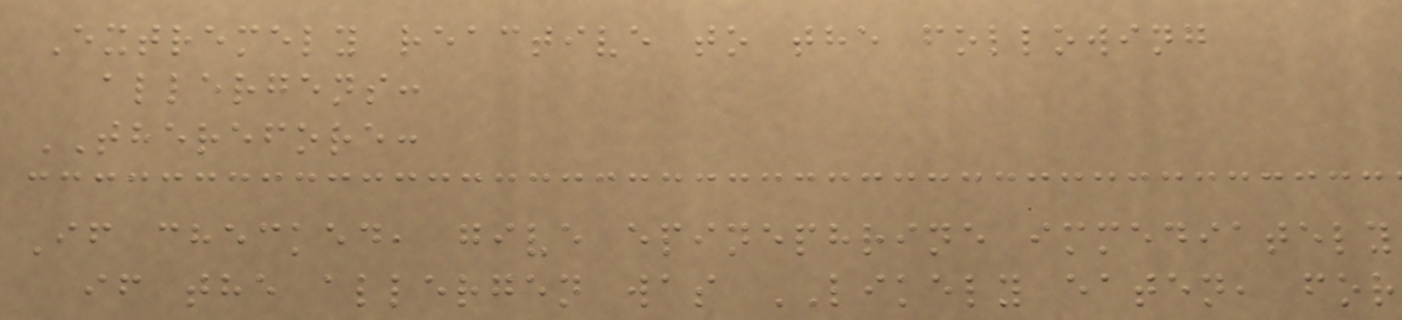Extremely reactive to the following
allergens:
THEREFORE:
If checked, give epinephrine immediately
if the allergen was LIKELY eaten, for
